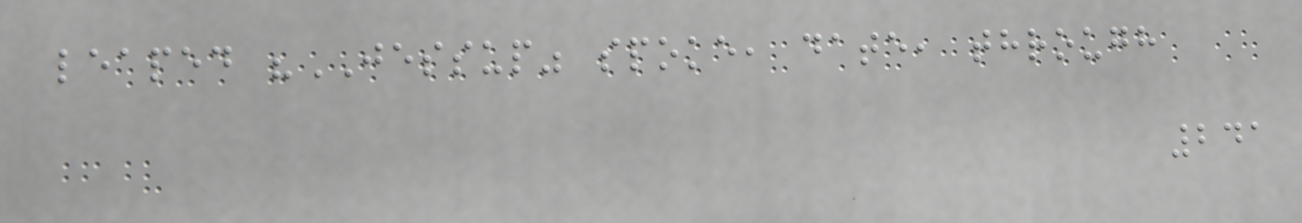leaped "JESSUP" spoke, date, through
241
